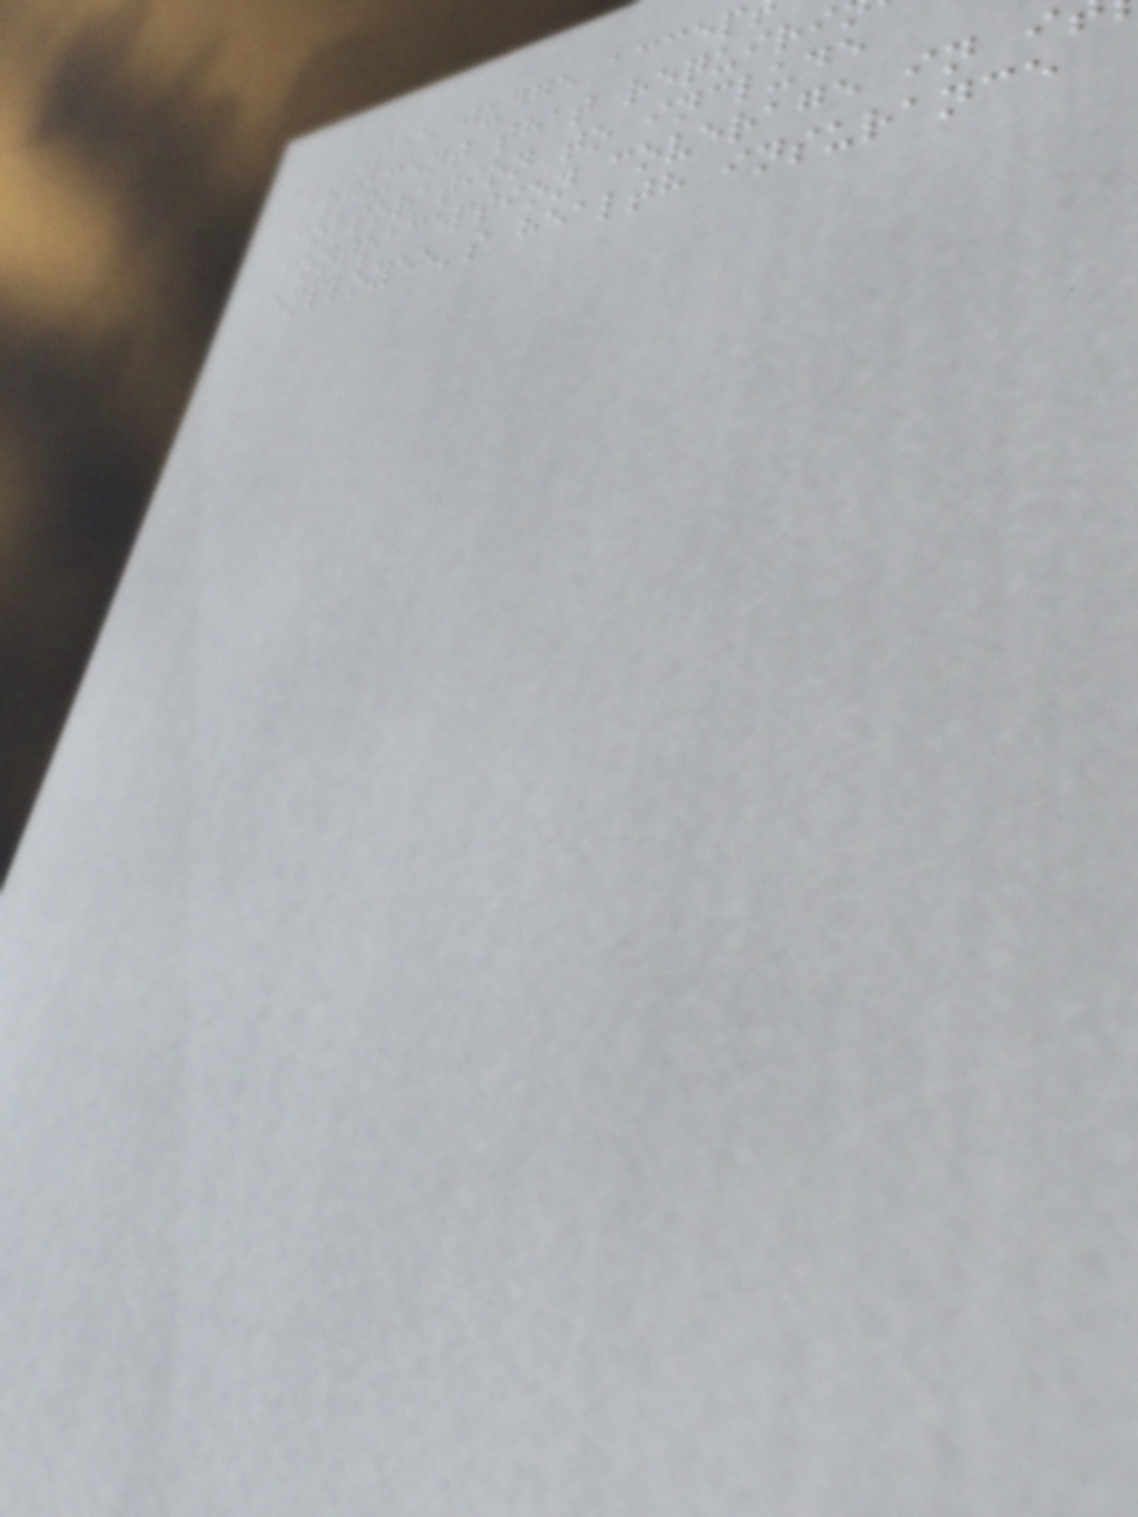The judge accep
argument that requiri
corporation to include
contraception coverage in i
employee's health insurance
